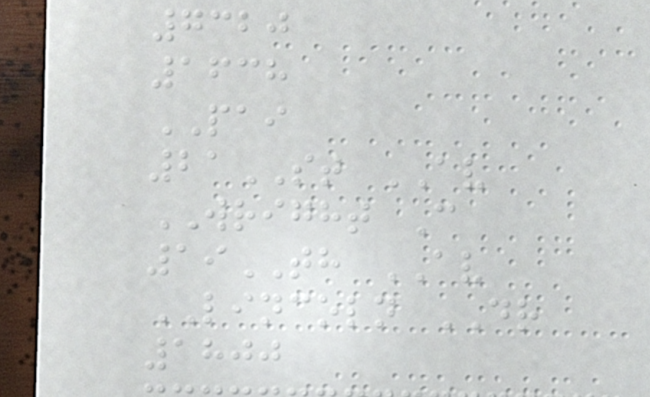7320
1638
PAI
21ST AV
WRIGHT C
19TH AV
LINCOLN DR
1800
